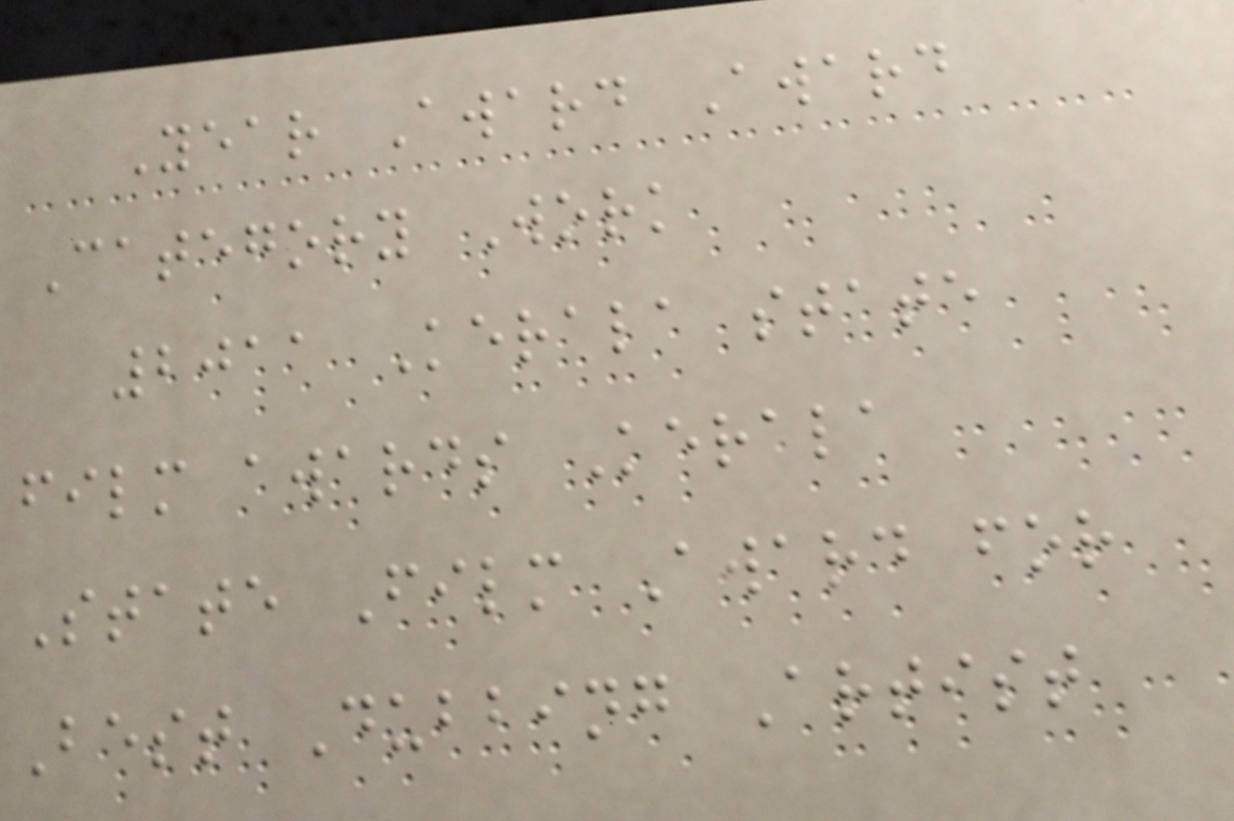Year Award Award
Category Work
2011 Kerala state
film awards Kerala
State Film Award for
Best Dubbing Artist
